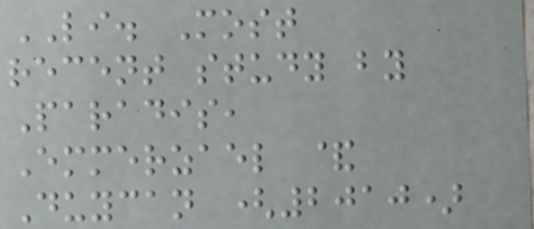LI. Most
recent study by
Paradis,
Emmerzael &
Duycan (2010)
